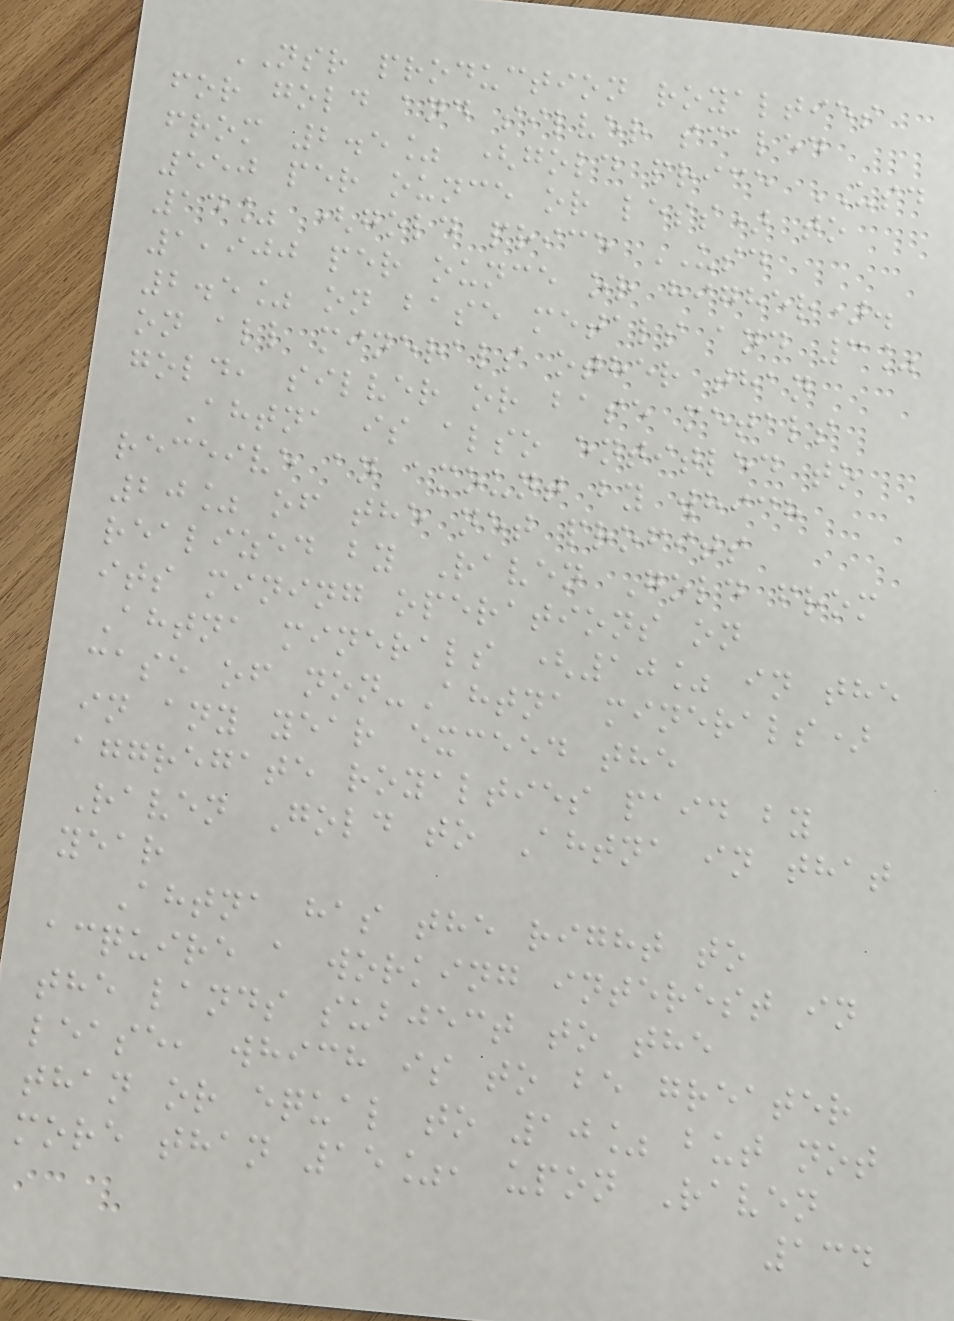NSR production royalties
for gold and silver scaled
from 2.5% (gold price USD
550 per ounce or less) to
14% (gold price USD
1,900 per ounce or higher).
2.5% on base metals and 3%
on all minerals other than
gold, silver or base metals
Ahtna is also entitled to
receive an amount by which
20% of the net profits
realized by Raven Gold from
its mining operations on
Ahtna minerals (10% in the
case of non-Ahtna minerals)
in any year exceed the
aggregate royalties paid by
Raven Gold to Ahtna in that
year
Ahtna has the right to
acquire a working interest in
the lands subject to the
lease, which is to be greater
than or equal to 10% but not
more than 15%, upon Raven
134
